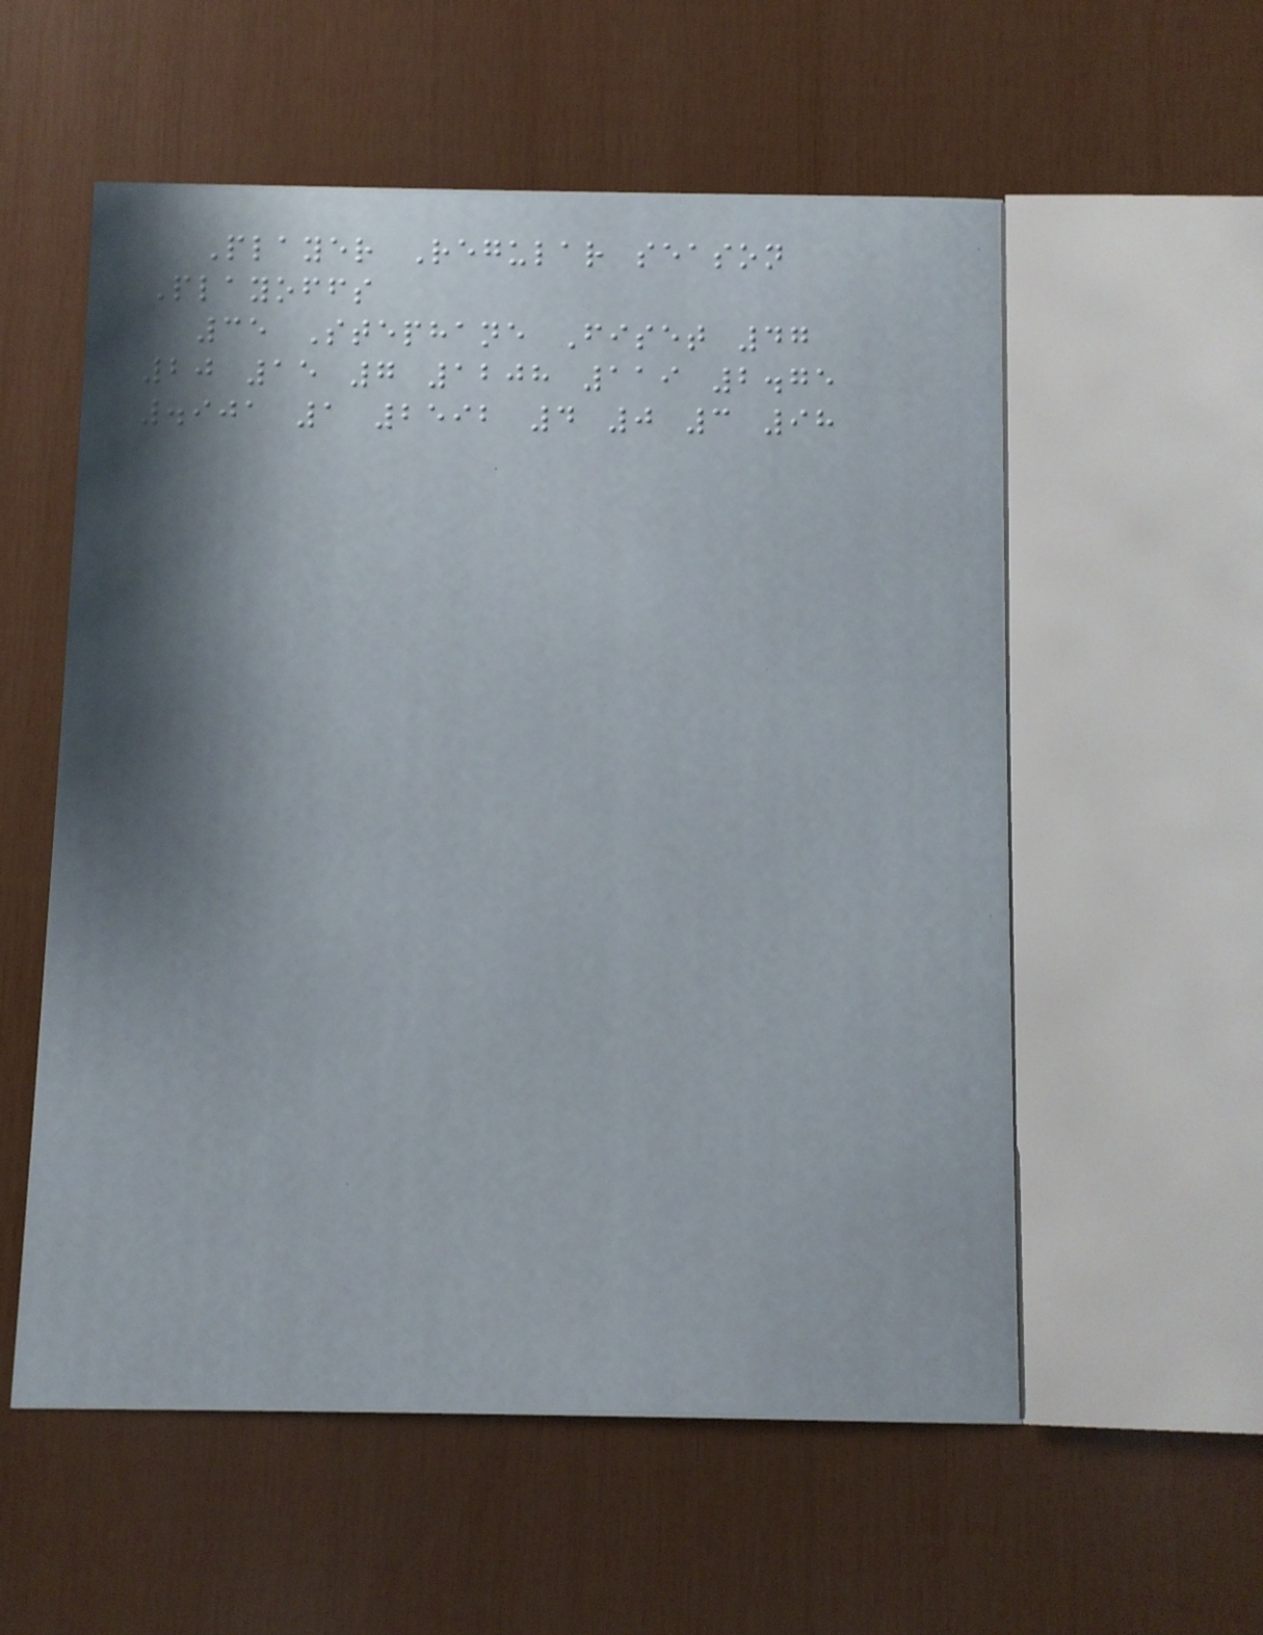Player Regular season
Playoffs
35 Stephane Fiset 47
20 15 7 1208 119 2.75
.901 1 2592 4 0 3 98
